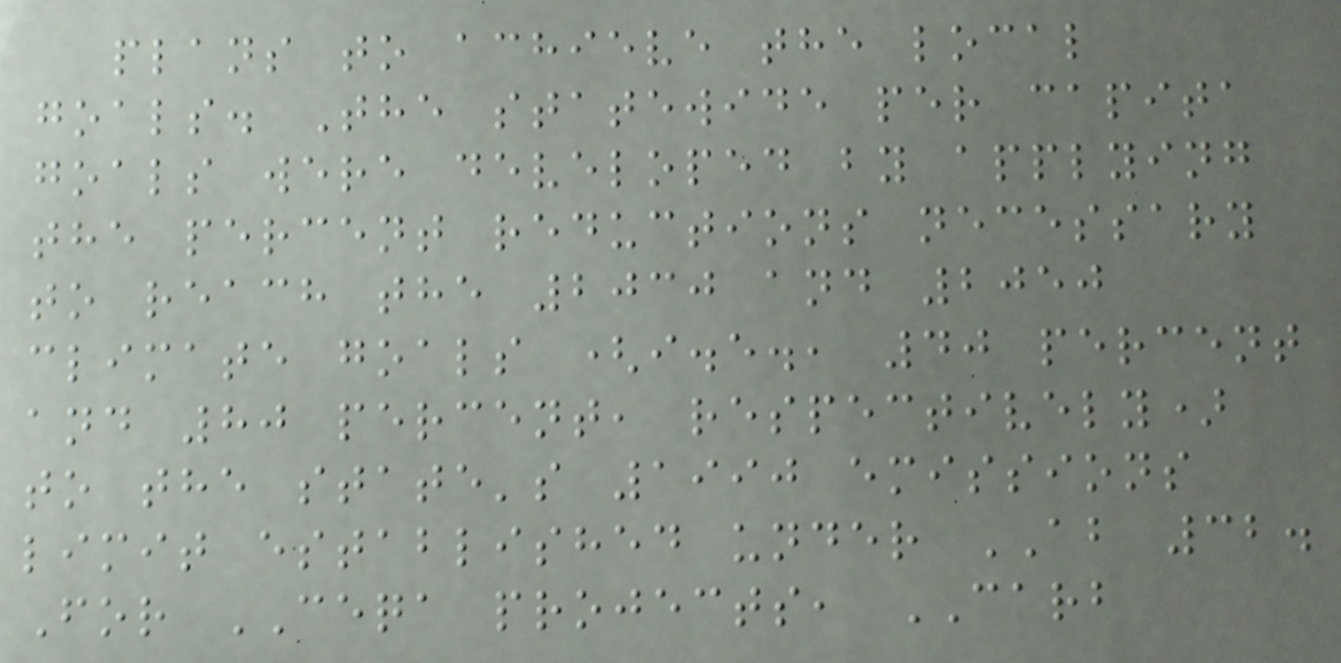plans to achieve the local
goals. The statewide per capita
goals were developed by applying
the percent reductions necessary
to reach the 2030 and 2050
climate goals (i.e., 40 percent
and 80 percent, respectively)
to the state's 1990 emissions
limit established under AB 32.
For CEQA projects, CARB
